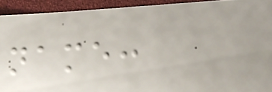name:
